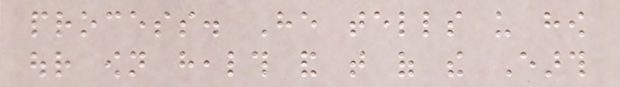process. He tells us how
our own health and that of the Earth
